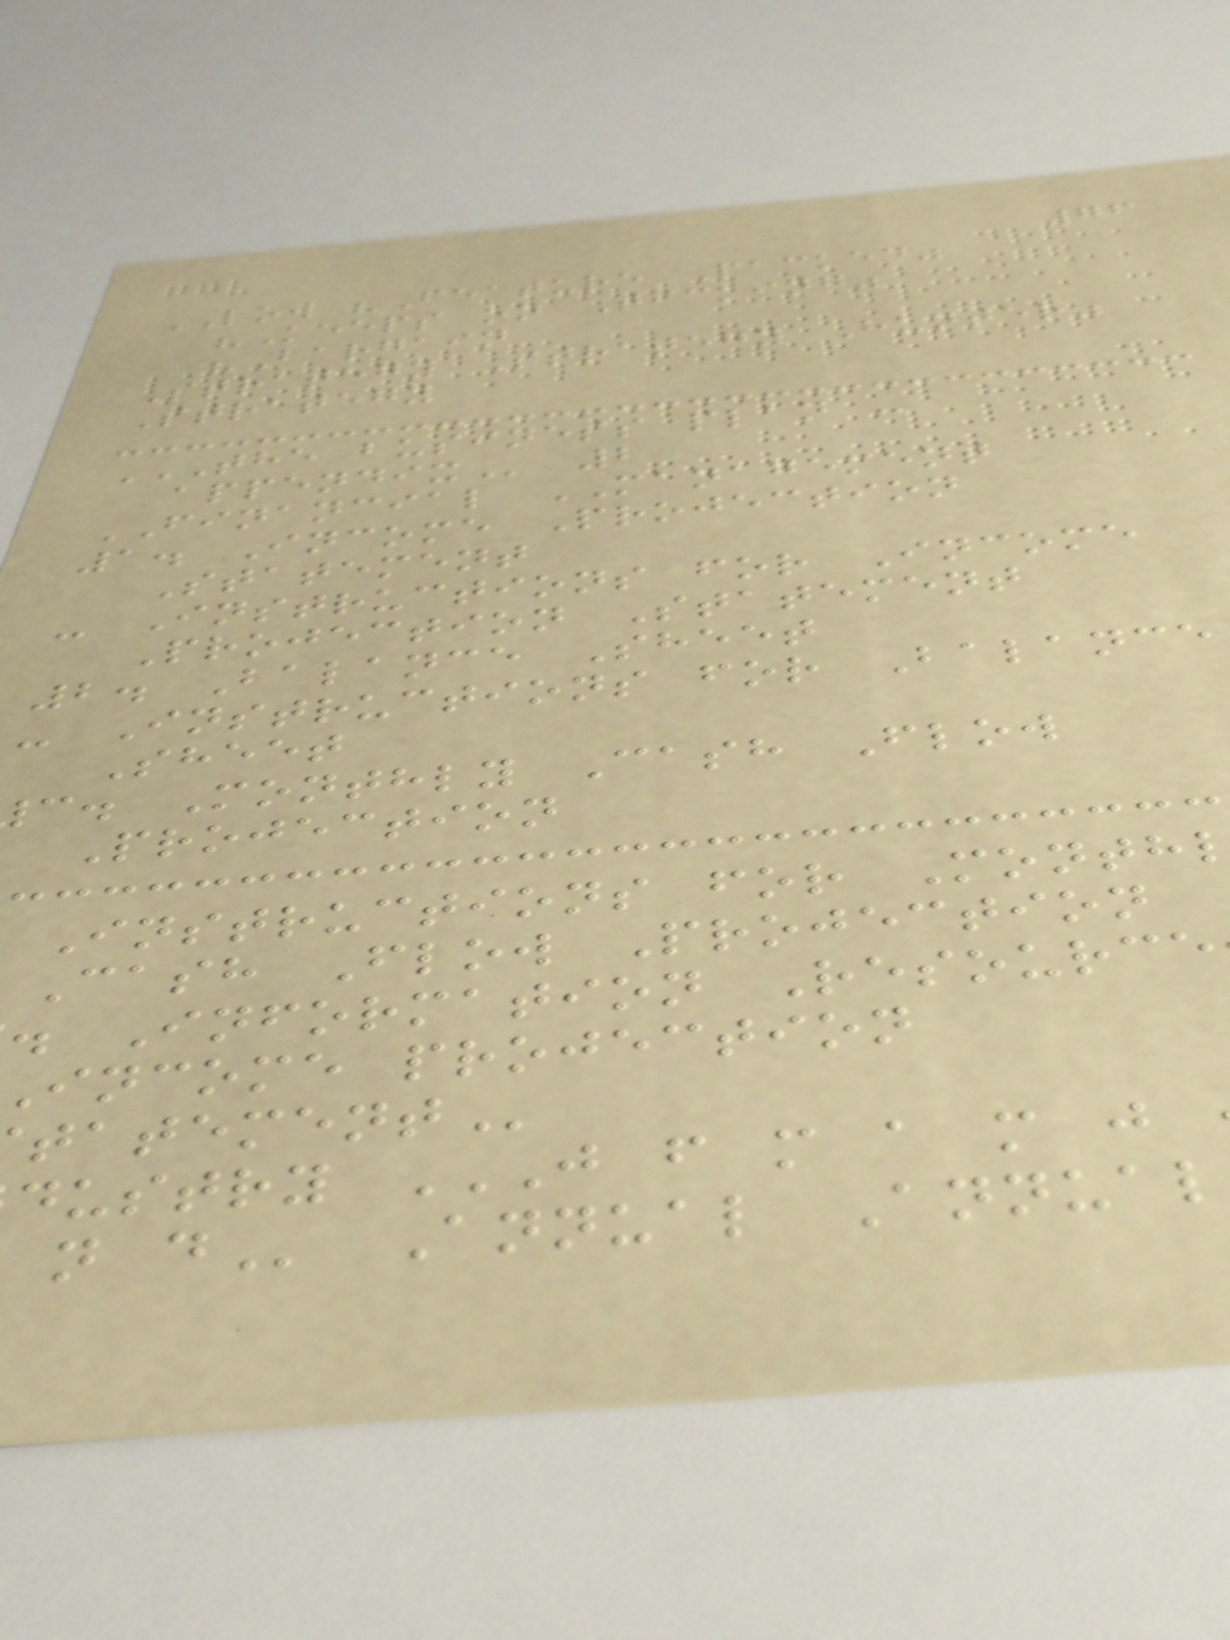76
LOW "Feature Packed"
"Keeps on Ticking"
"Bargain
Strategy Strategy Hunter"
Strategy
THE BUSINESS PLAN -
FINANCIAL MANAGEMENT
1. Income Projection
Statement
- Instructions for Income
Projection Statement
2. Balance Sheet
- Instructions for Balance
Sheet
c. Monthly Cash Flow
Projection
Instructions for Month
Cash Flow Projection
. Information Resource
income projection
